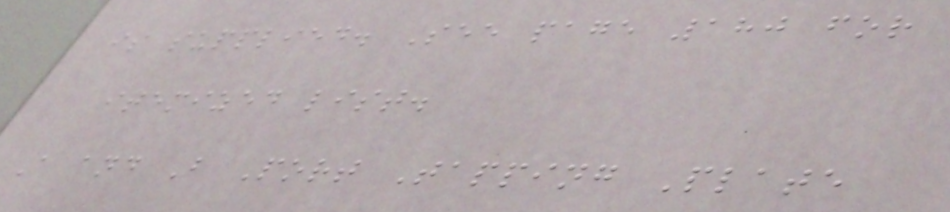is supplied. See page 180 for
itemized list.
A and B Port Tapping Plate
